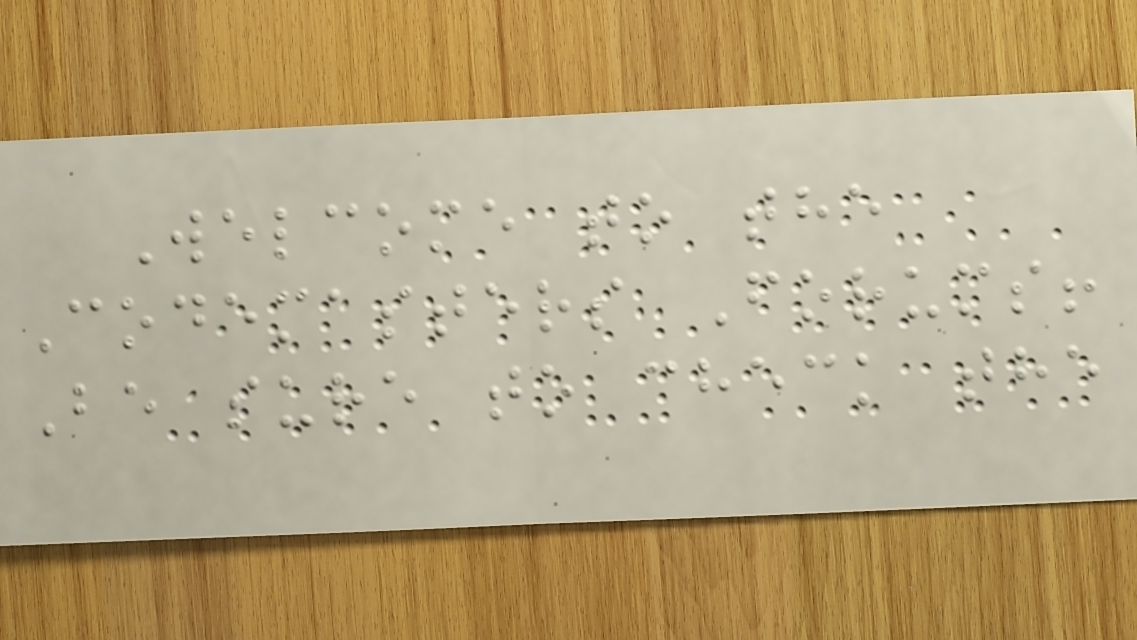Welcome to the
Codemasters Forums!
Be sure to check the
